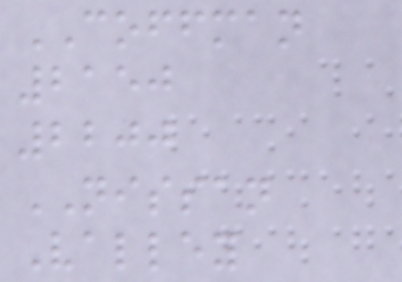COFFMAN
2150
2200
NISSAN
Valley
